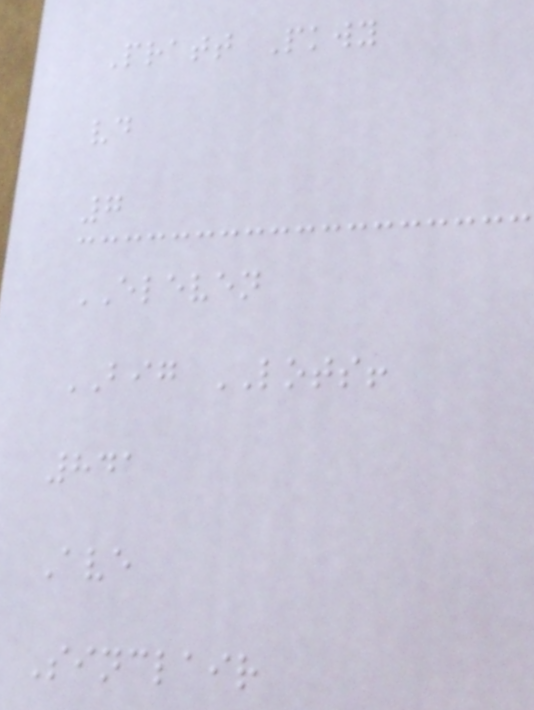Pratt Pkwy
vd
7
ELEVEN
BIG LOTS!
841
Ave
Sinclair
